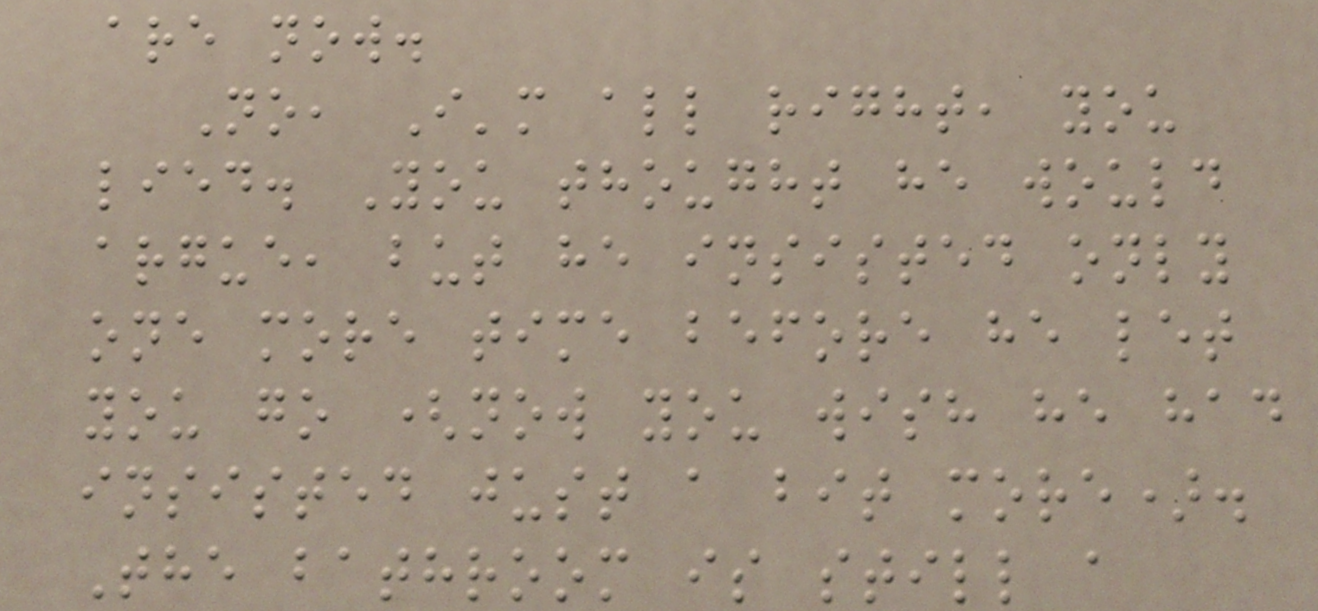are now.
No, I'm all right, you
lied. You thought he would
argue, but he insisted only
one more time before he let
you go (now you wish he had
insisted just a bit more).
The bathroom is still a
